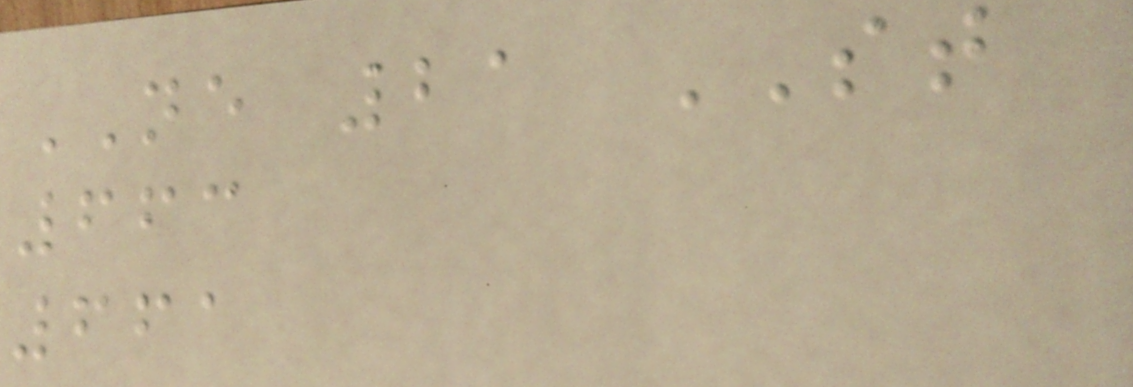NE 21 ST
663
661
